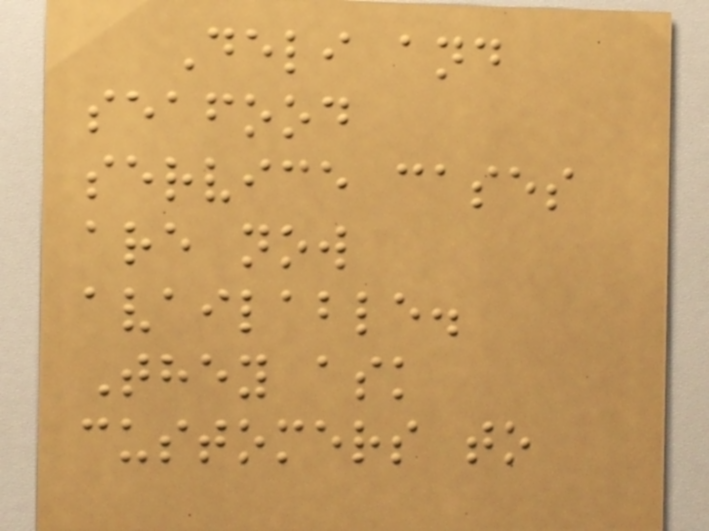Deli and
seafood
service cases
are now
available.
They ask
customers to
